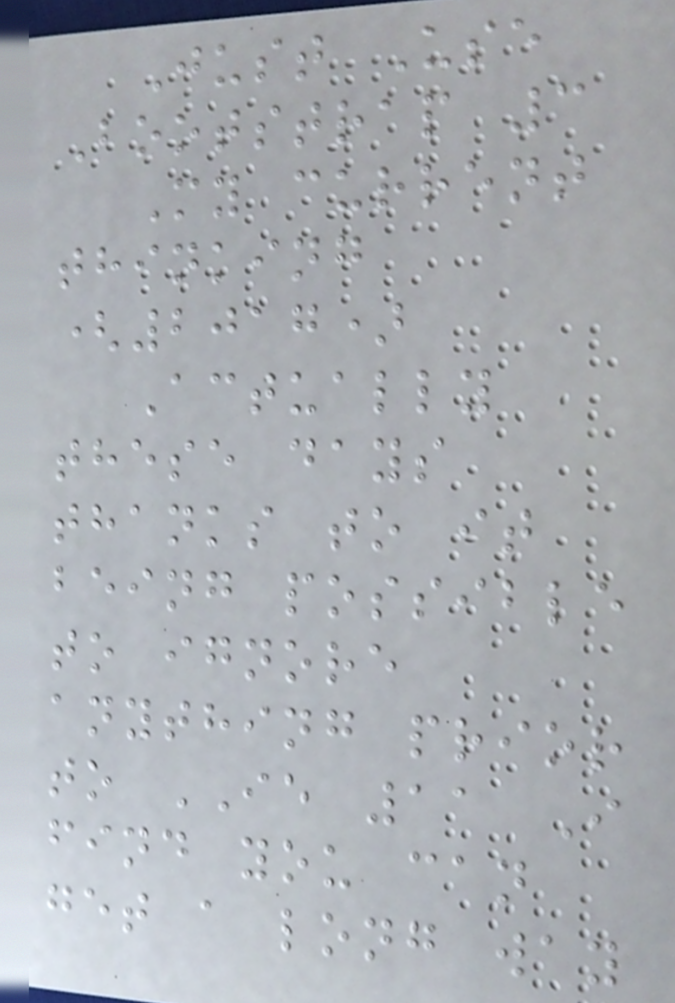Just Use
Bootstrap 3
My current
thinking
(2017)
Actually
these days
thanks to it
being possible
to ignore
anything prior
to IE 11 I
find you can
get a long way
